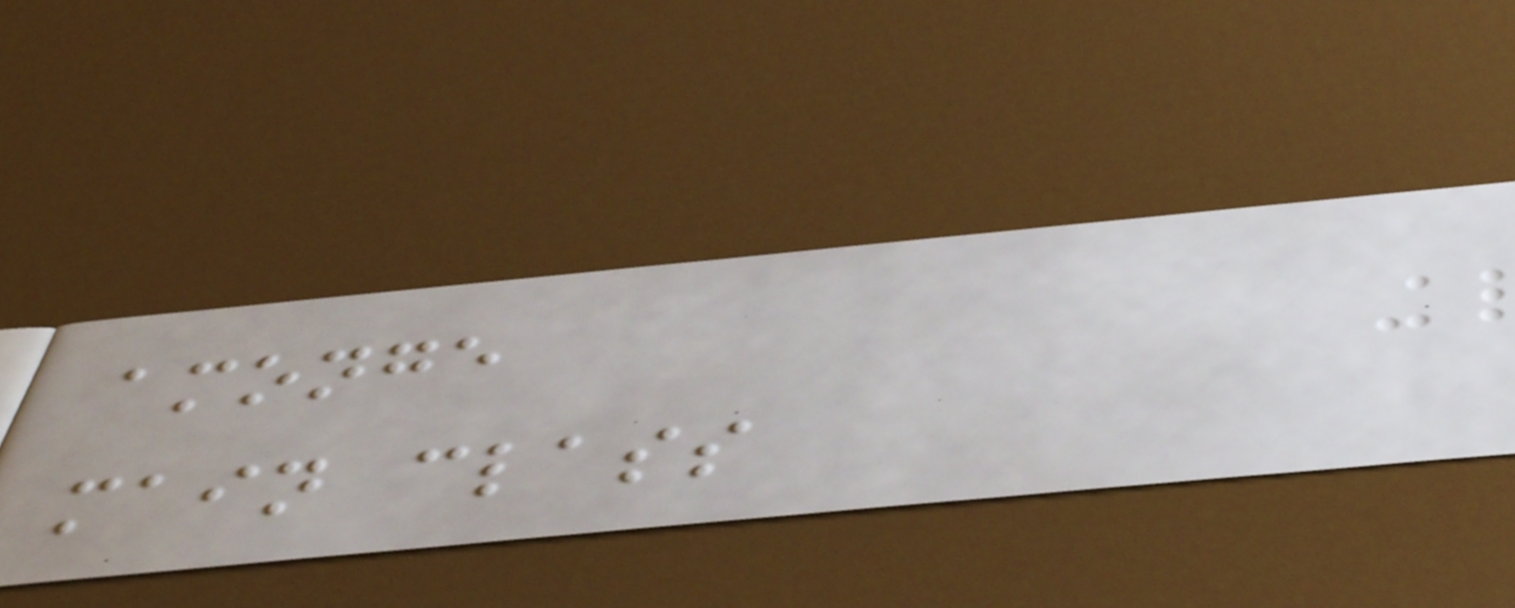amonge
main class
